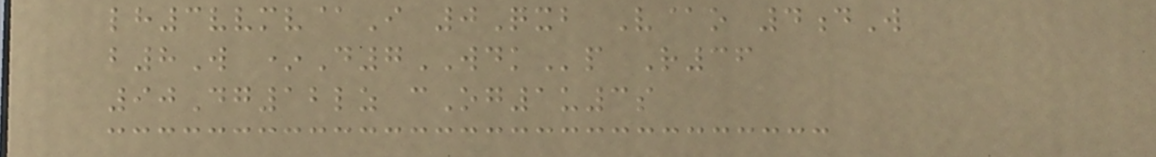lh3vvmv@I 0Qxb V@o 4dW
b8W *D7WDKp R36
90Dg12lz cOg1u3s
